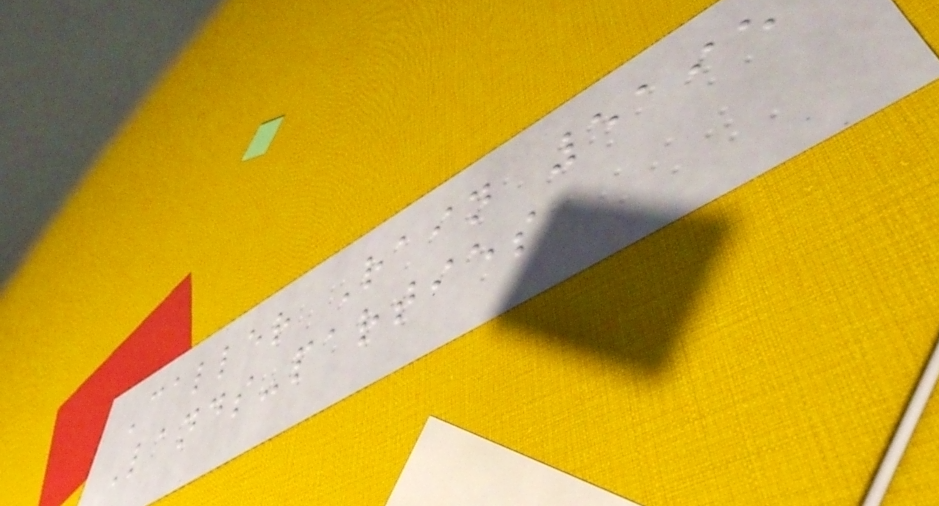Caller Rain 5195
Lands-parties
